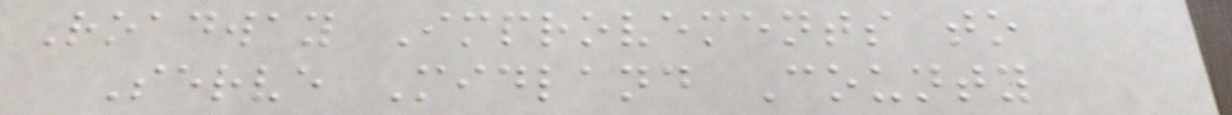Roadway Improvements to
Serve Midland County
